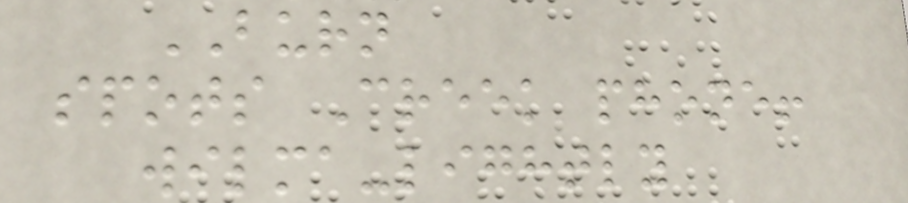BURN
spots Creek phone!
wilma-lightly
